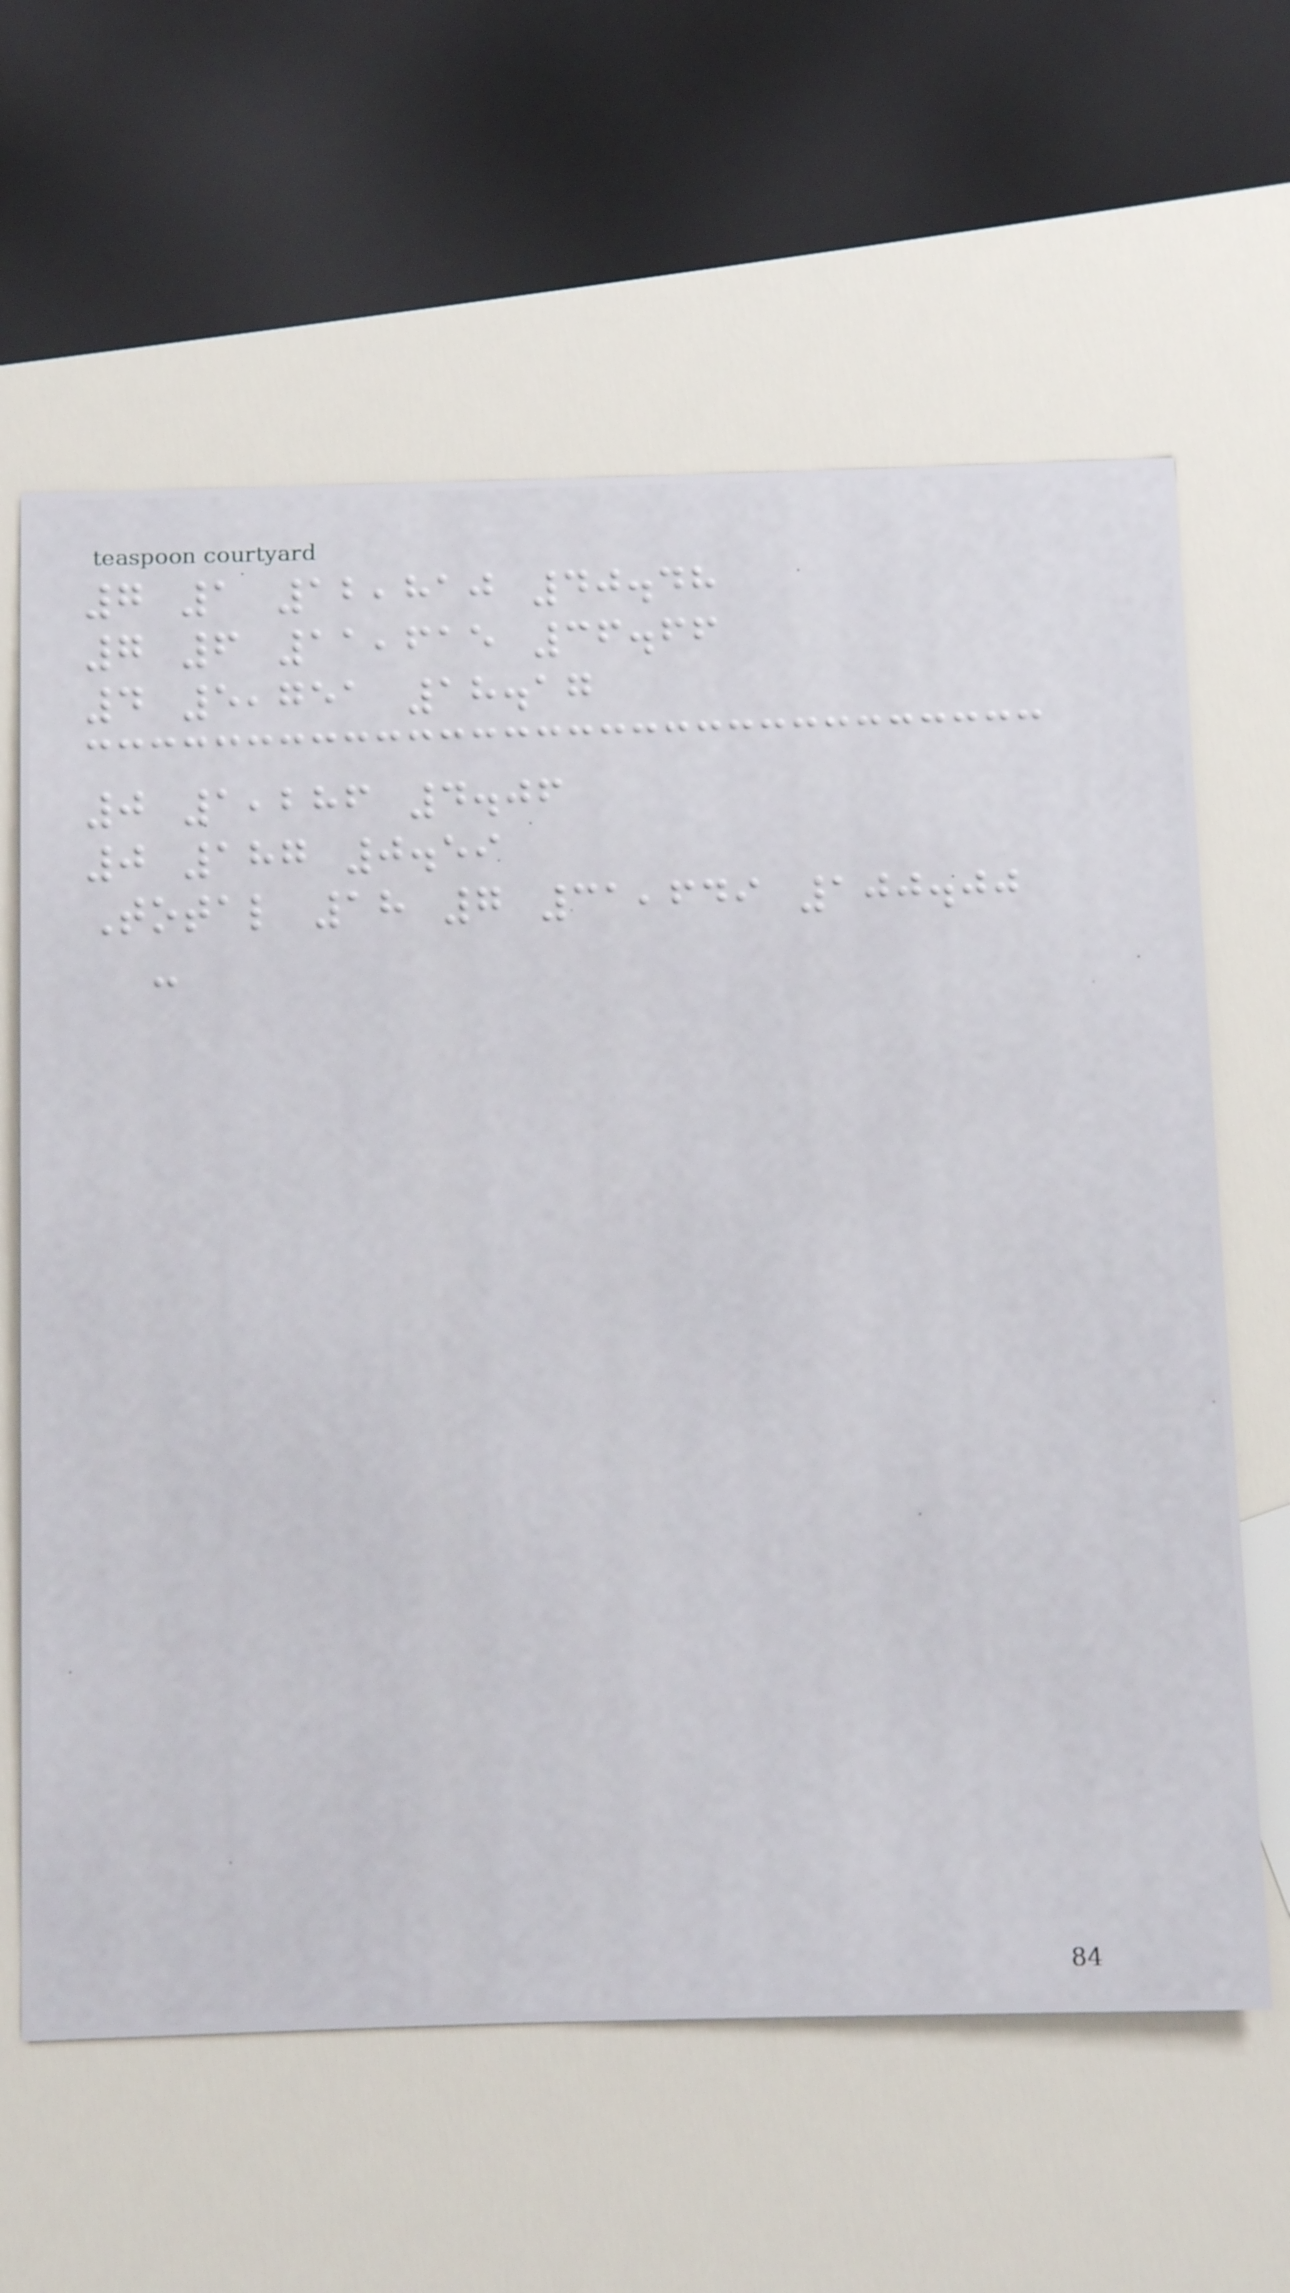7 1 12,810 40.48
7 6 11,615 36.66
4 5,751 18.17
0 1,286 4.06
0 187 0.59
Total 18 7 31,649 100.00
-
